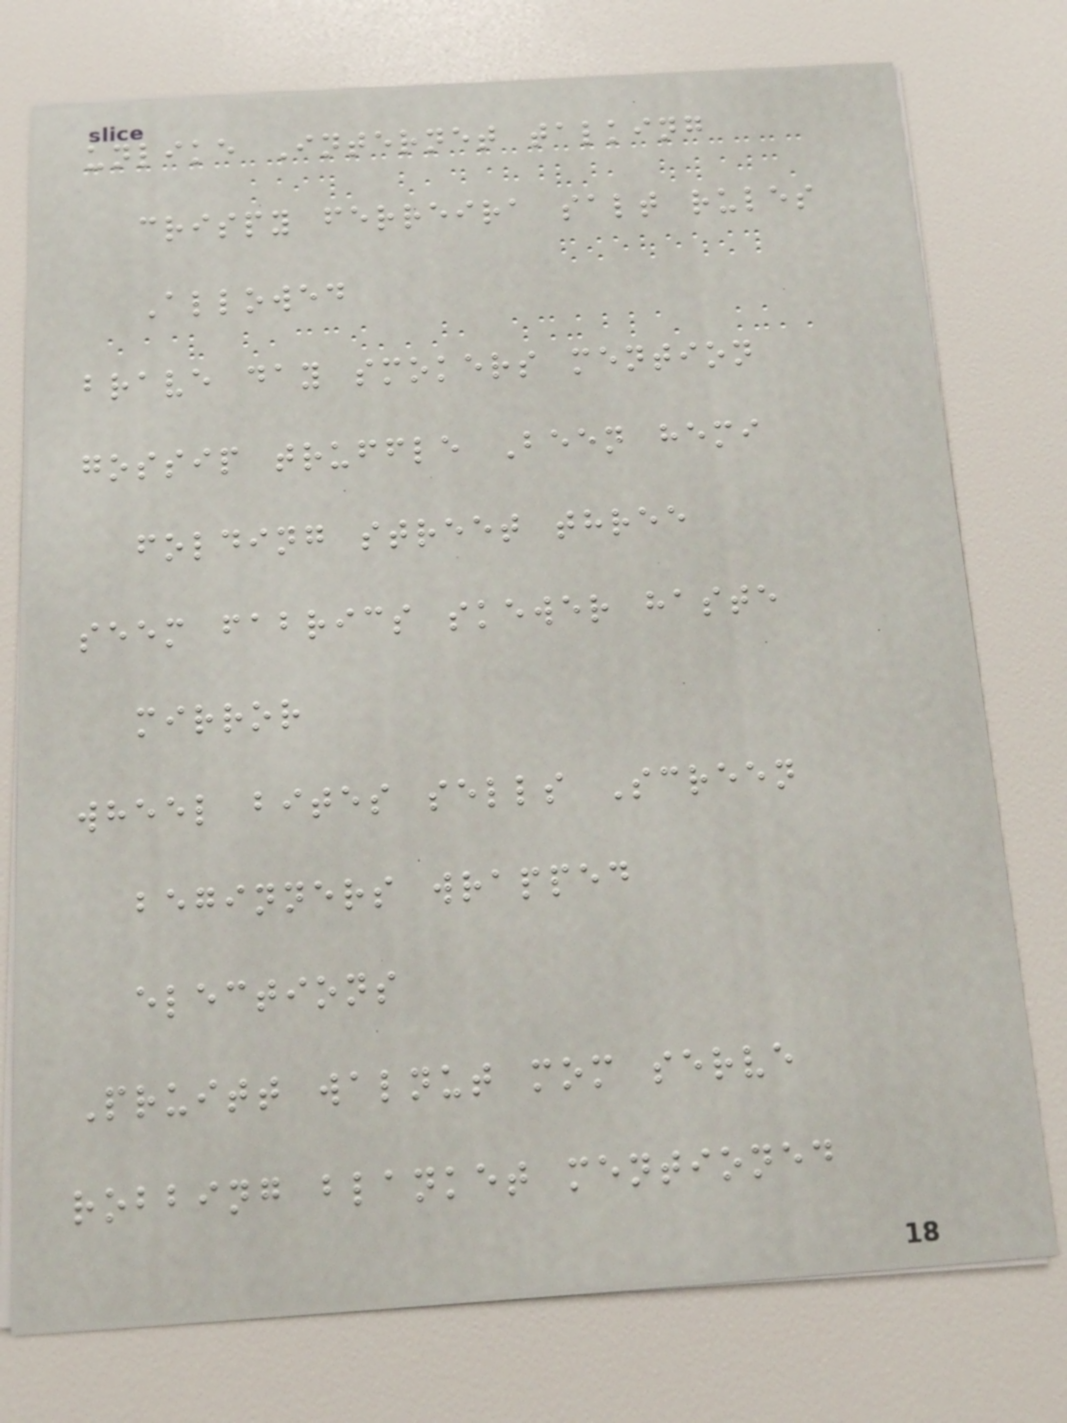unlike Internet talking
crispy ferreira salt rules
Allowed
brave day smokers mention
gossip truffle Been hemi
folding street three
seem fabrics skewer haste
mirror
wheel bites sells Screen
beginners wrapped
elections
Pruitt walnut mom serve
robbing blanket mentioned
